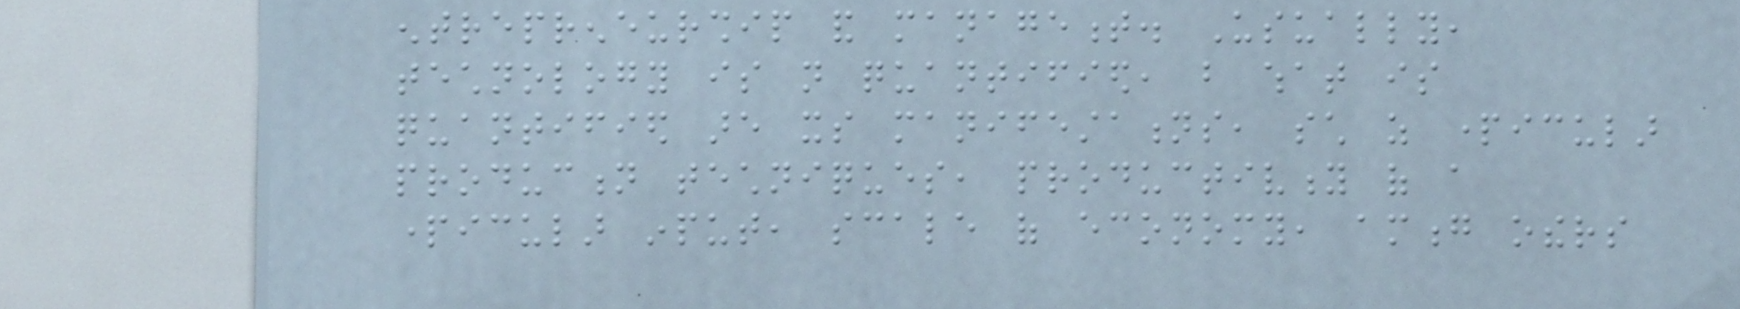entrepreneurship and management. Usually,
technology is not quantified, but what is
quantified are its manifestations, such as particular
production techniques, productivity of a
particular input, scale of economy, among others
